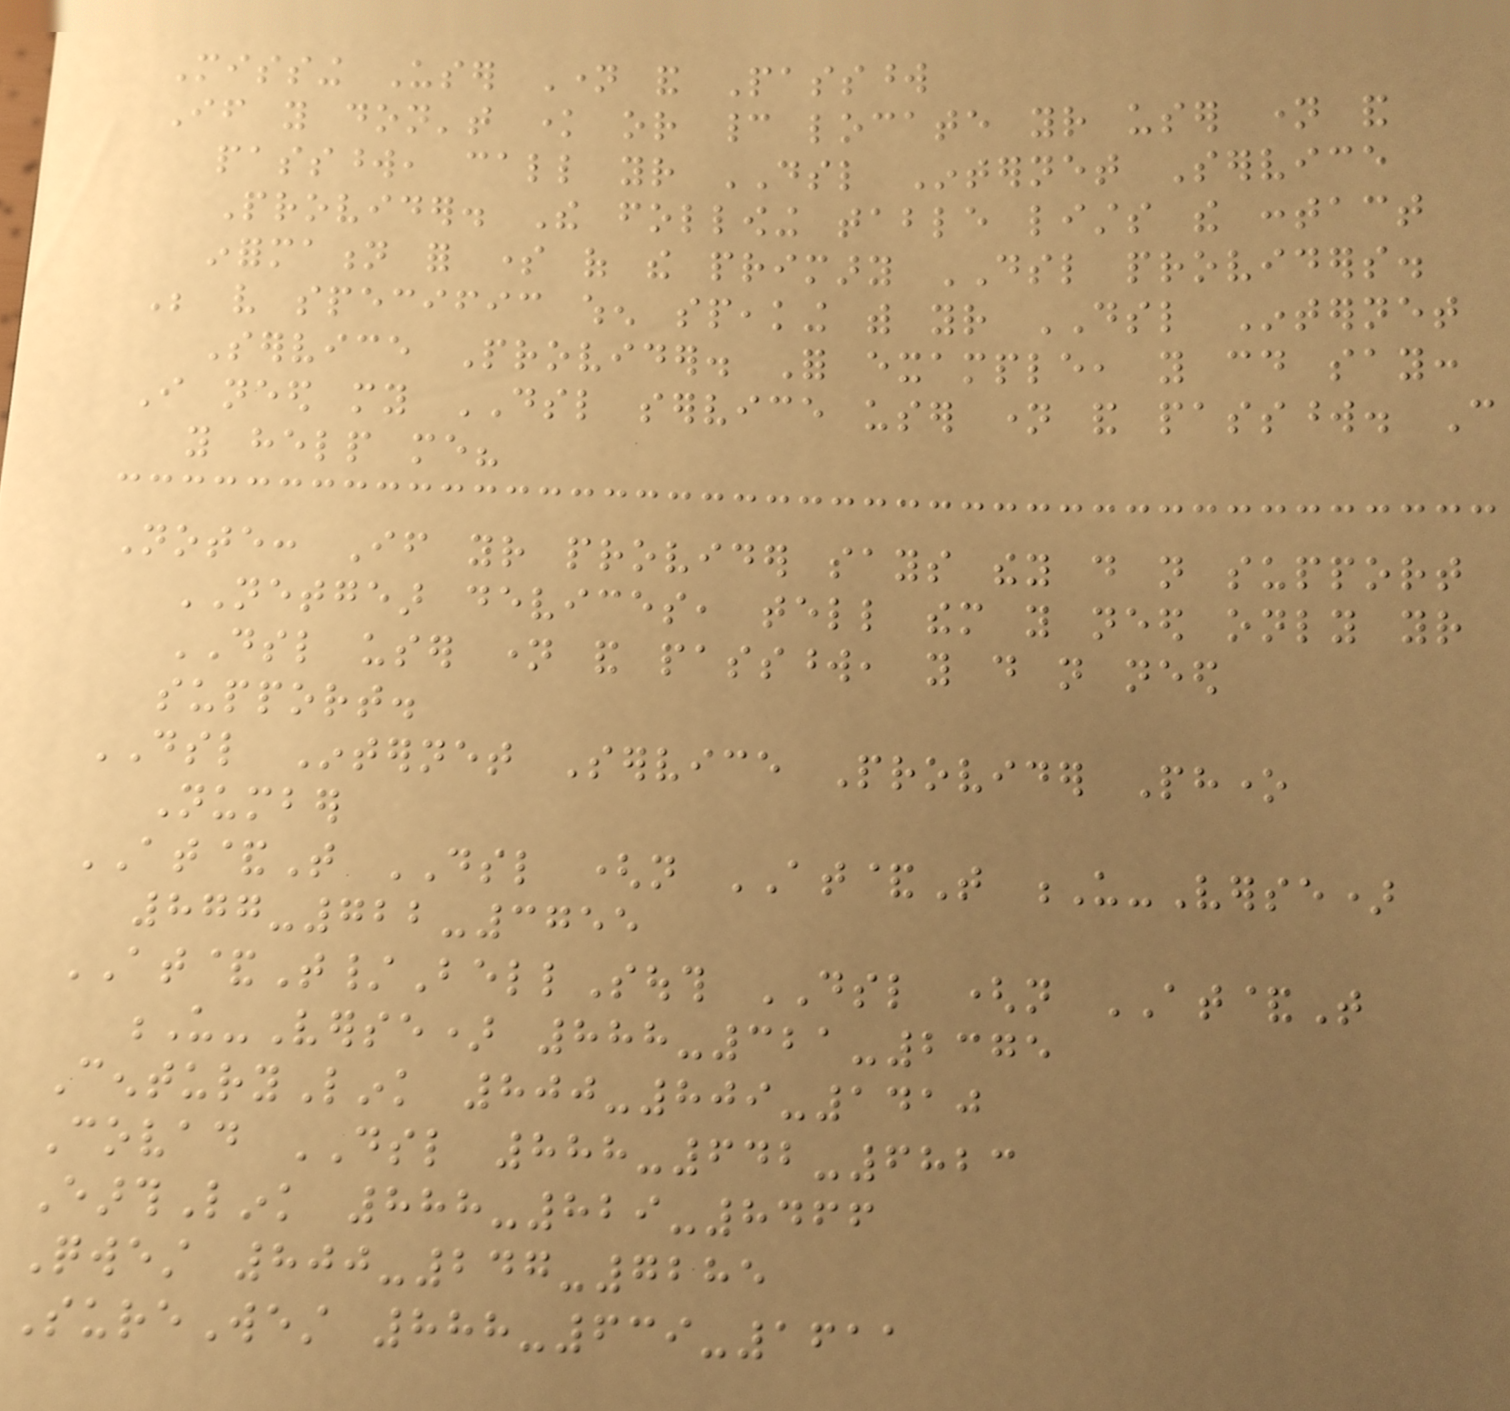Missing User Name and Password
If you don't know or cannot locate your user name and
password, call your DSL Internet Service
Provider. The following table lists the contact
information for some of the primary DSL providers.
Be very specific when speaking with your DSL Internet
Service Provider. For example, you could say:
I need my DSL service user name and password. Can
you help me?
Note: If your provider says they do not support
NETGEAR devices, tell them you need only your
DSL user name and password, you do not need
support.
DSL Internet Service Provider Phone
Number
AT&T DSL (not AT&T U-Verse)
877-722-3755
AT&T/BellSouth DSL (not AT&T
U-Verse) 888-321-2375
CenturyLink 800-809-1410
Covad DSL 888-642-6823
EarthLink 888-829-8466
Qwest 800-247-7285
SureWest 888-639-1611
